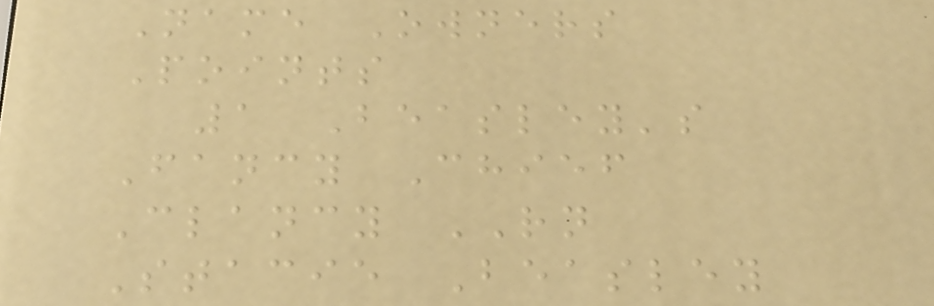Name Owners
Points
1 Beasley's
Fancy Chief
Clancy RN
Stacie Beasley
